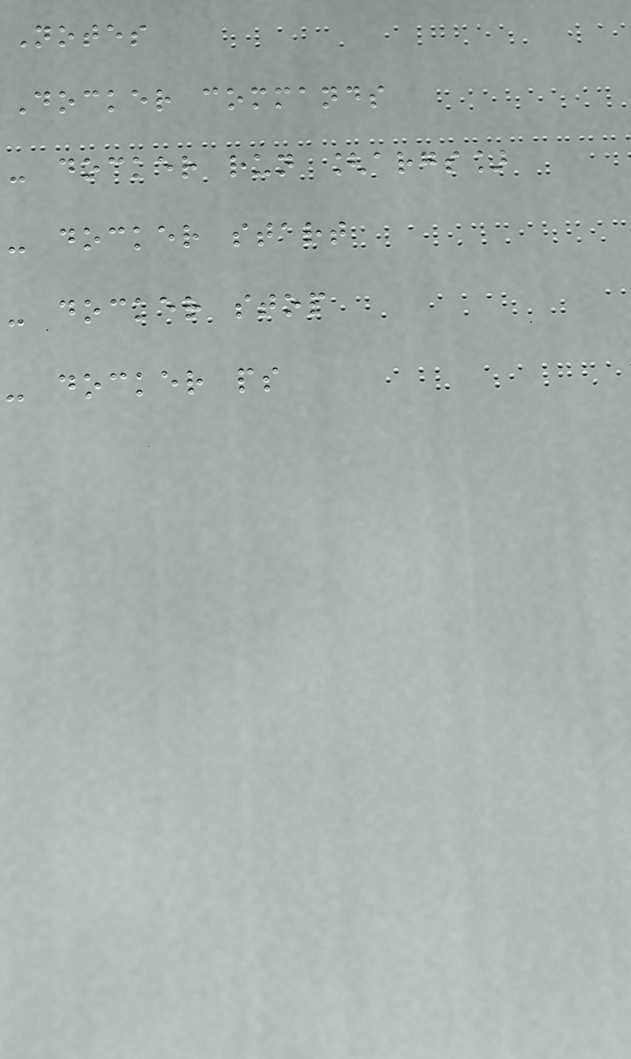Notes
Docker commands
- docker run [args]
- docker start
- docker stop
- docker ps
